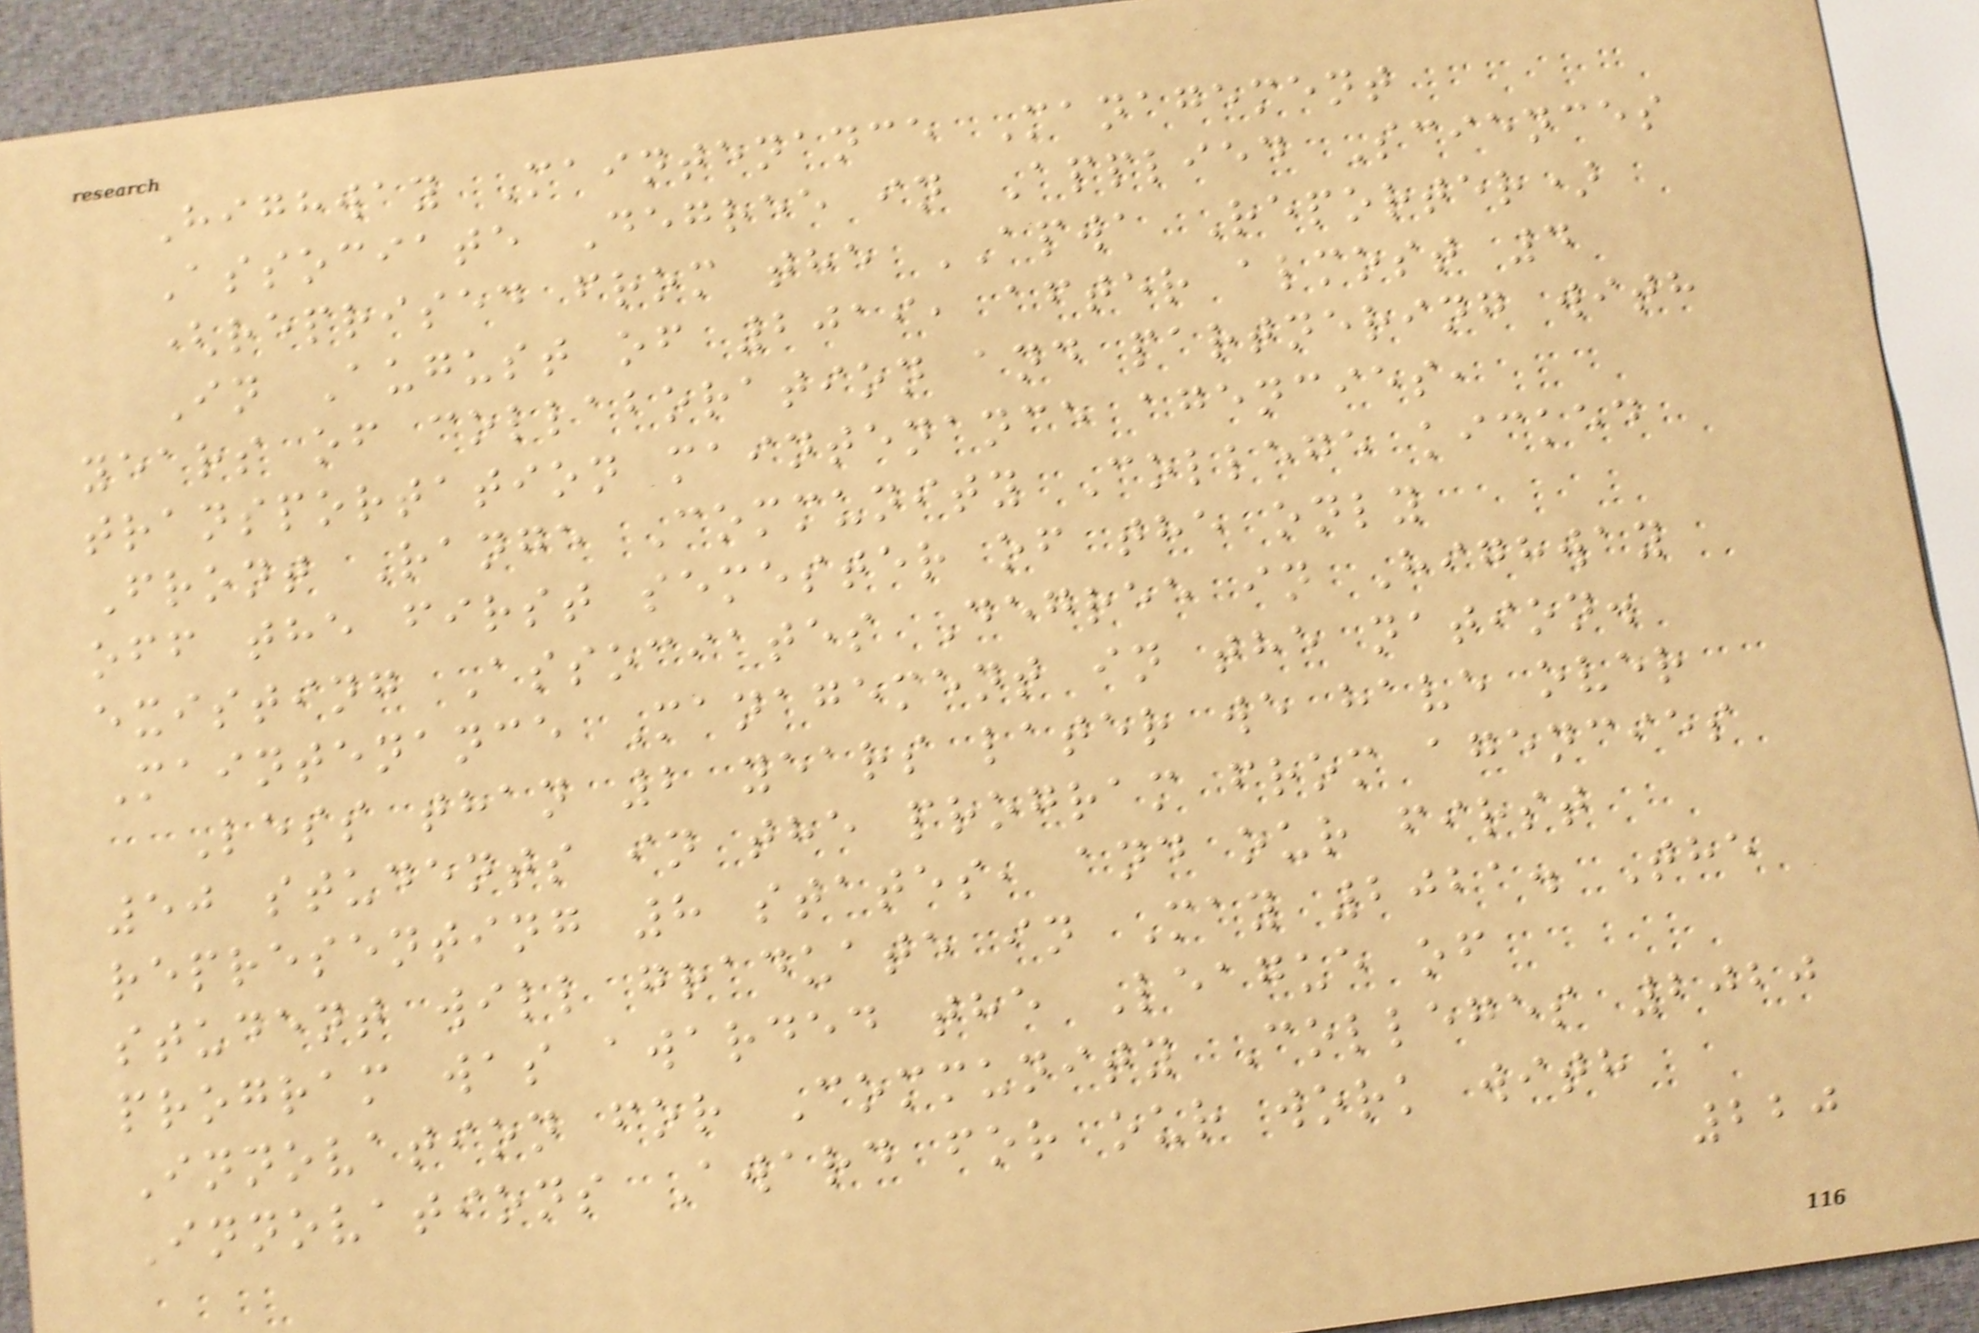Highway Maintenance Management
Associate Degree in Applied Sciences
(reprised from the APWA Reporter)
In August of 2019, after almost 4
years of collaboration and partnering with
transportation maintenance agencies,
Front Range Community College kicked
off the first semester of the only
existing Associates Degree in Highway
Maintenance Management in the nation.
Less than 2 years later we have over
50 students in the program from agencies
representing 8 states, and our first
student will graduate in May 2021. The
program was awarded the League of
Innovation for Community Colleges 2020
Innovations Award for our work with
220
